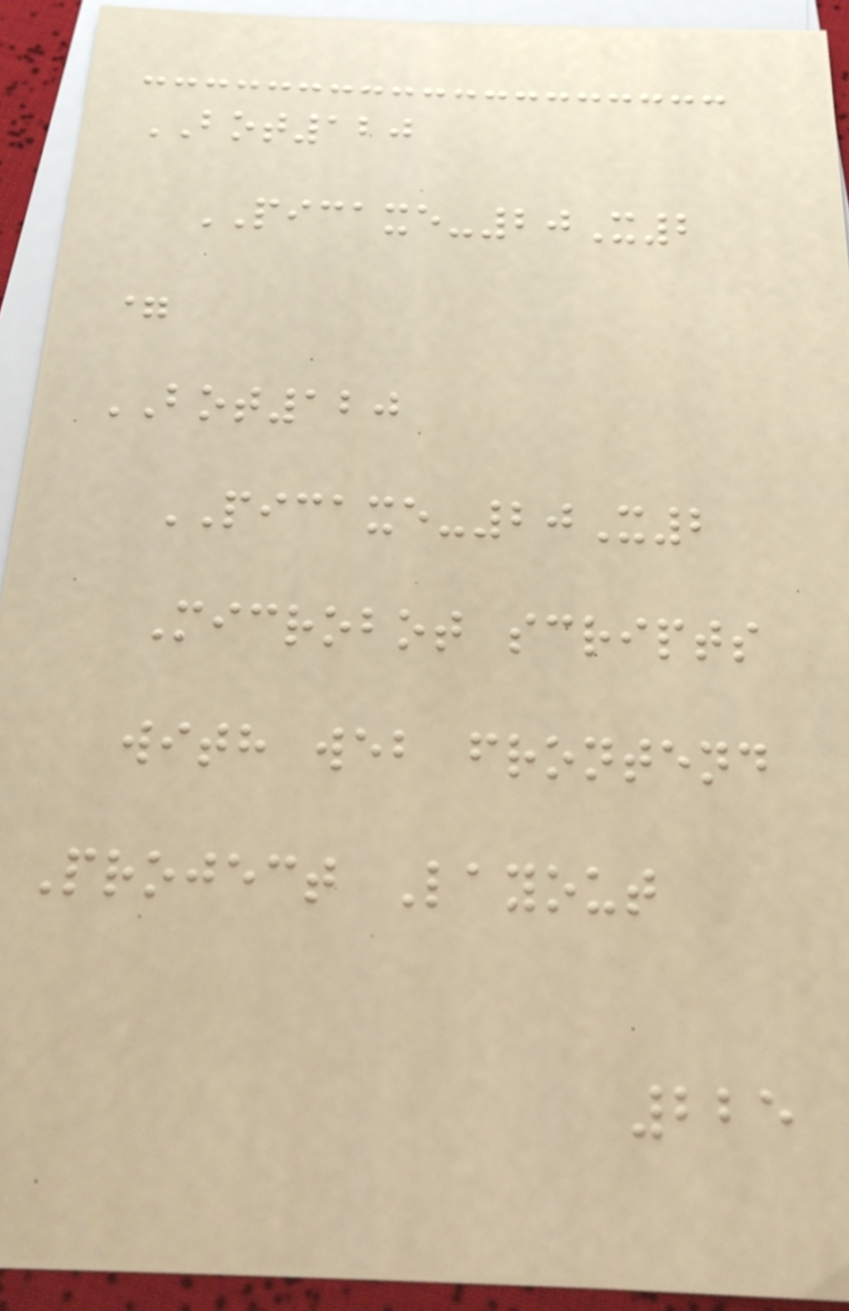BOT120
PICAXE-20X2
=
BOT120
PICAXE-20X2
Microbot scripts
with web frontend
Project Layout
225
